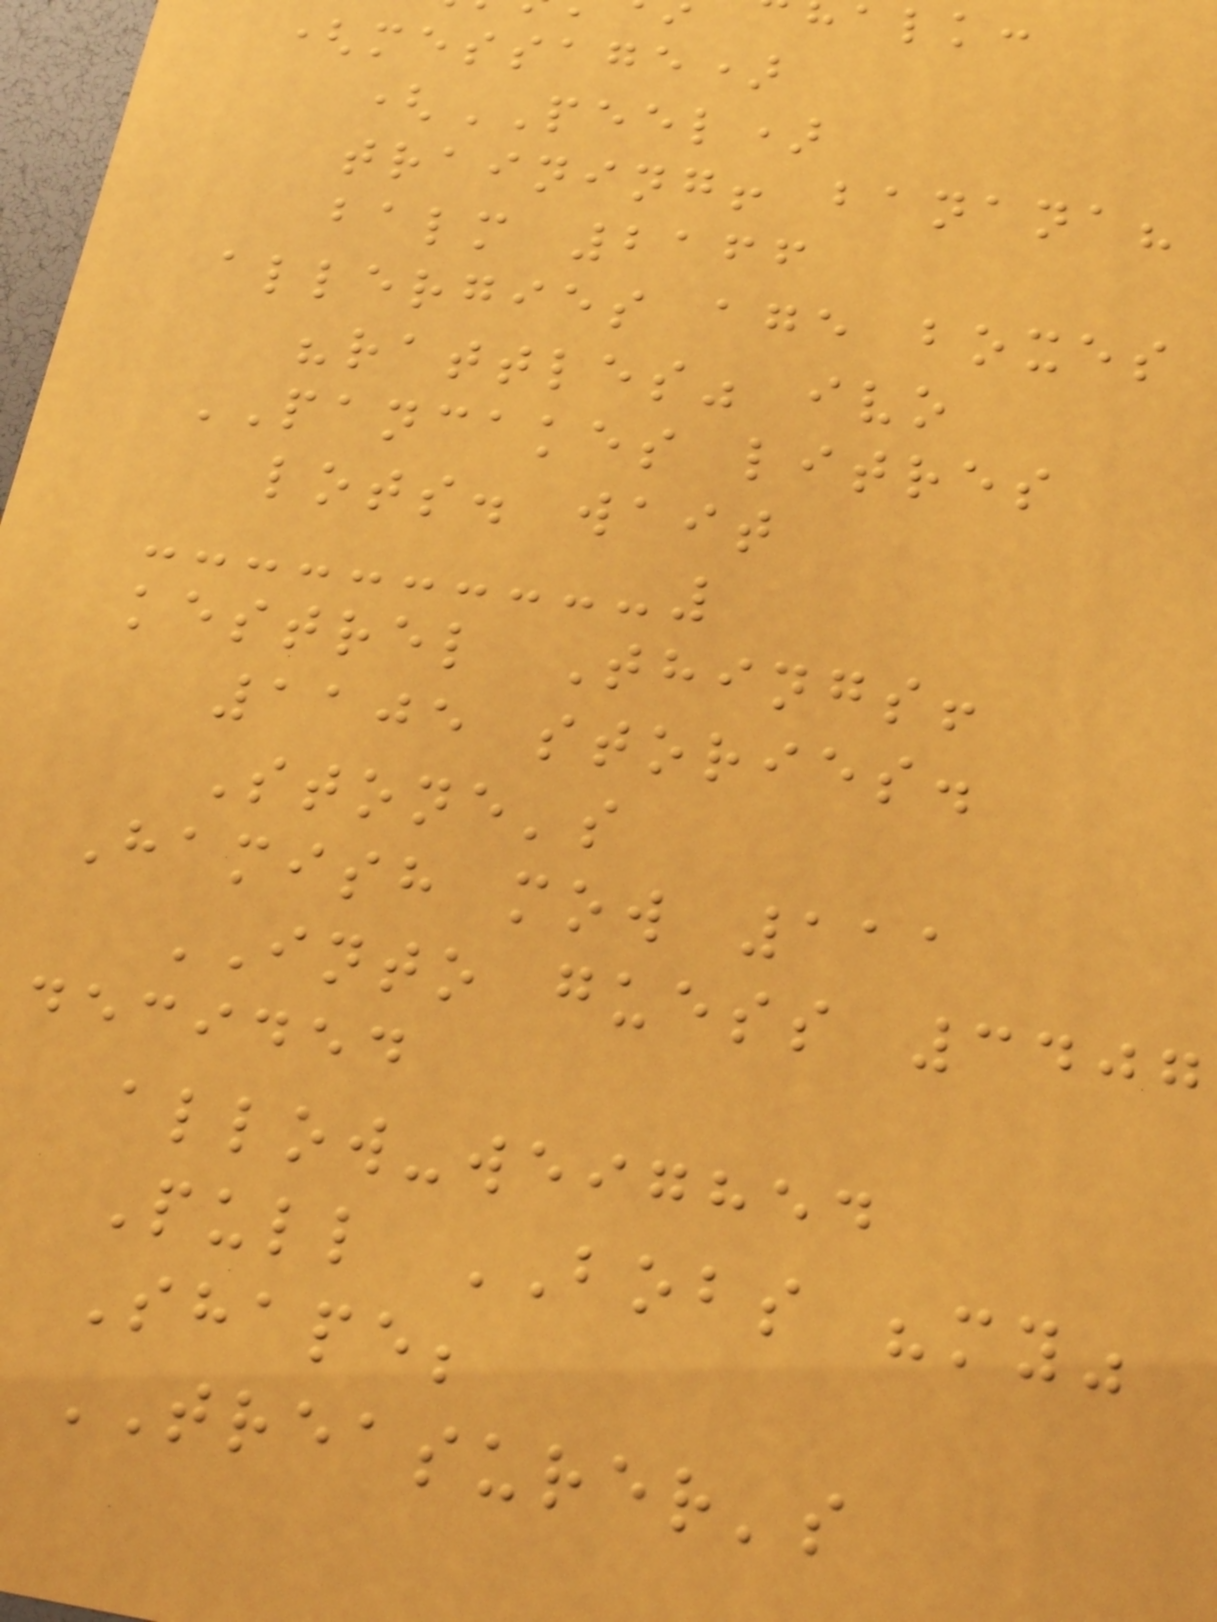alk:
(message)
(PEEL)
training! banana?
balm 2166
allergies age boxes
"rattles" ivo
PANCAKES litres
lots. wait
kestrel Things!
1105 stories.
Stone's
Hamish mow 111
INTO guess 3407
decided
allow-weighed
Pull BOBS "my"
Shape;
TREASURER's
